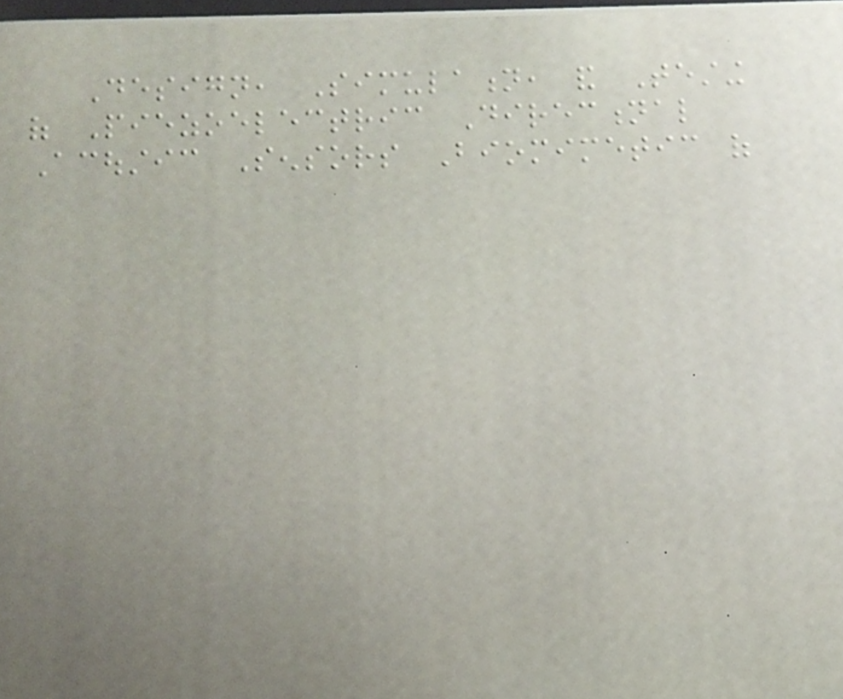Design, Simulation, and Testing
of Piezoelectric Directional
Acoustic Sensors Biomimetic of
